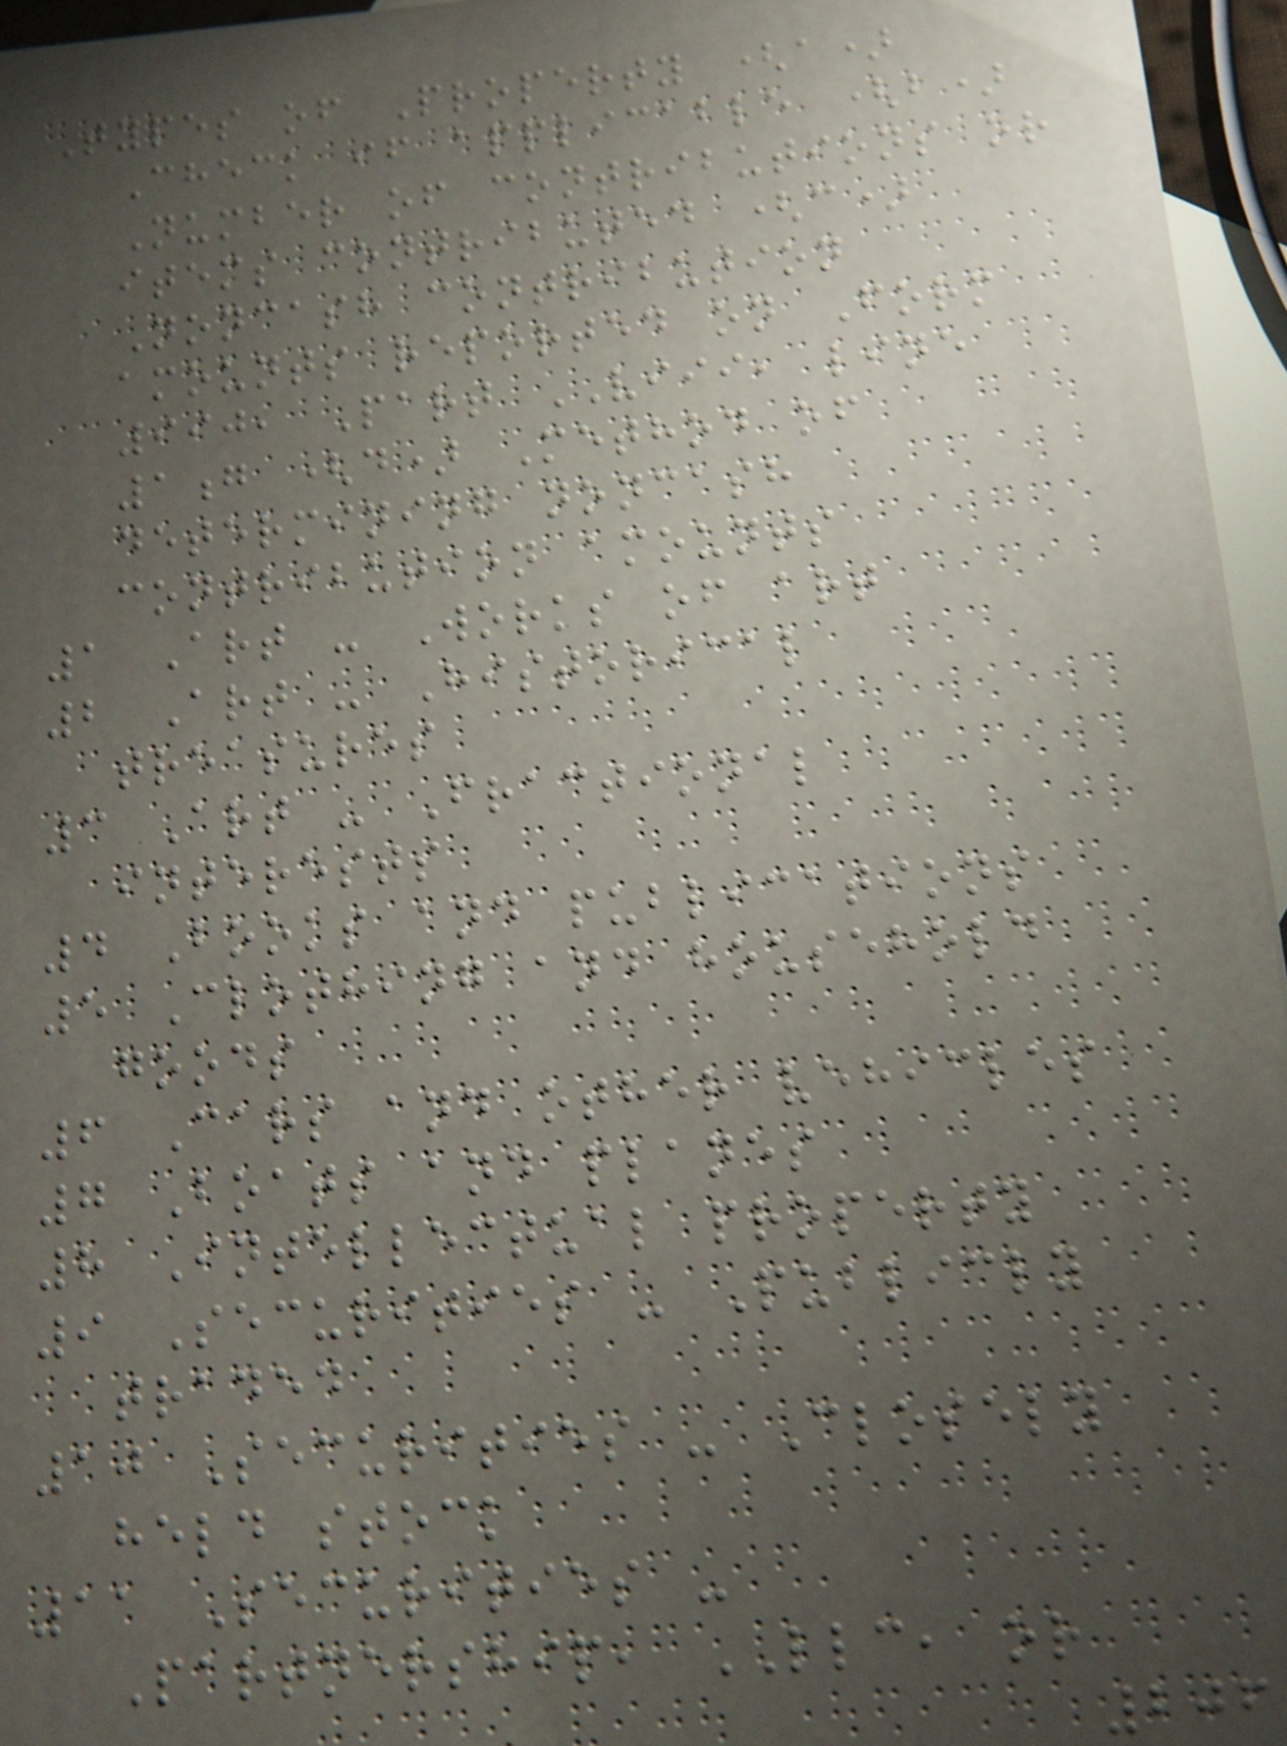Types of Property (a)
Check if applicable (b)
Number of contributions or
items contributed (c)
Noncash contribution
amounts reported on Form
990, Part VIII, line
1g (d) Method of
determining noncash
contribution amounts
1 Art - Works of art
2 Art - Historical
treasures
3 Art - Fractional
interests
4 Books and publications
5 Clothing and household
goods
6 Cars and other vehicles
7 Boats and planes
8 Intellectual property
9 Securities - Publicly
traded
10 Securities - Closely
held stock
11 Securities -
Partnership, LLC, or
206
